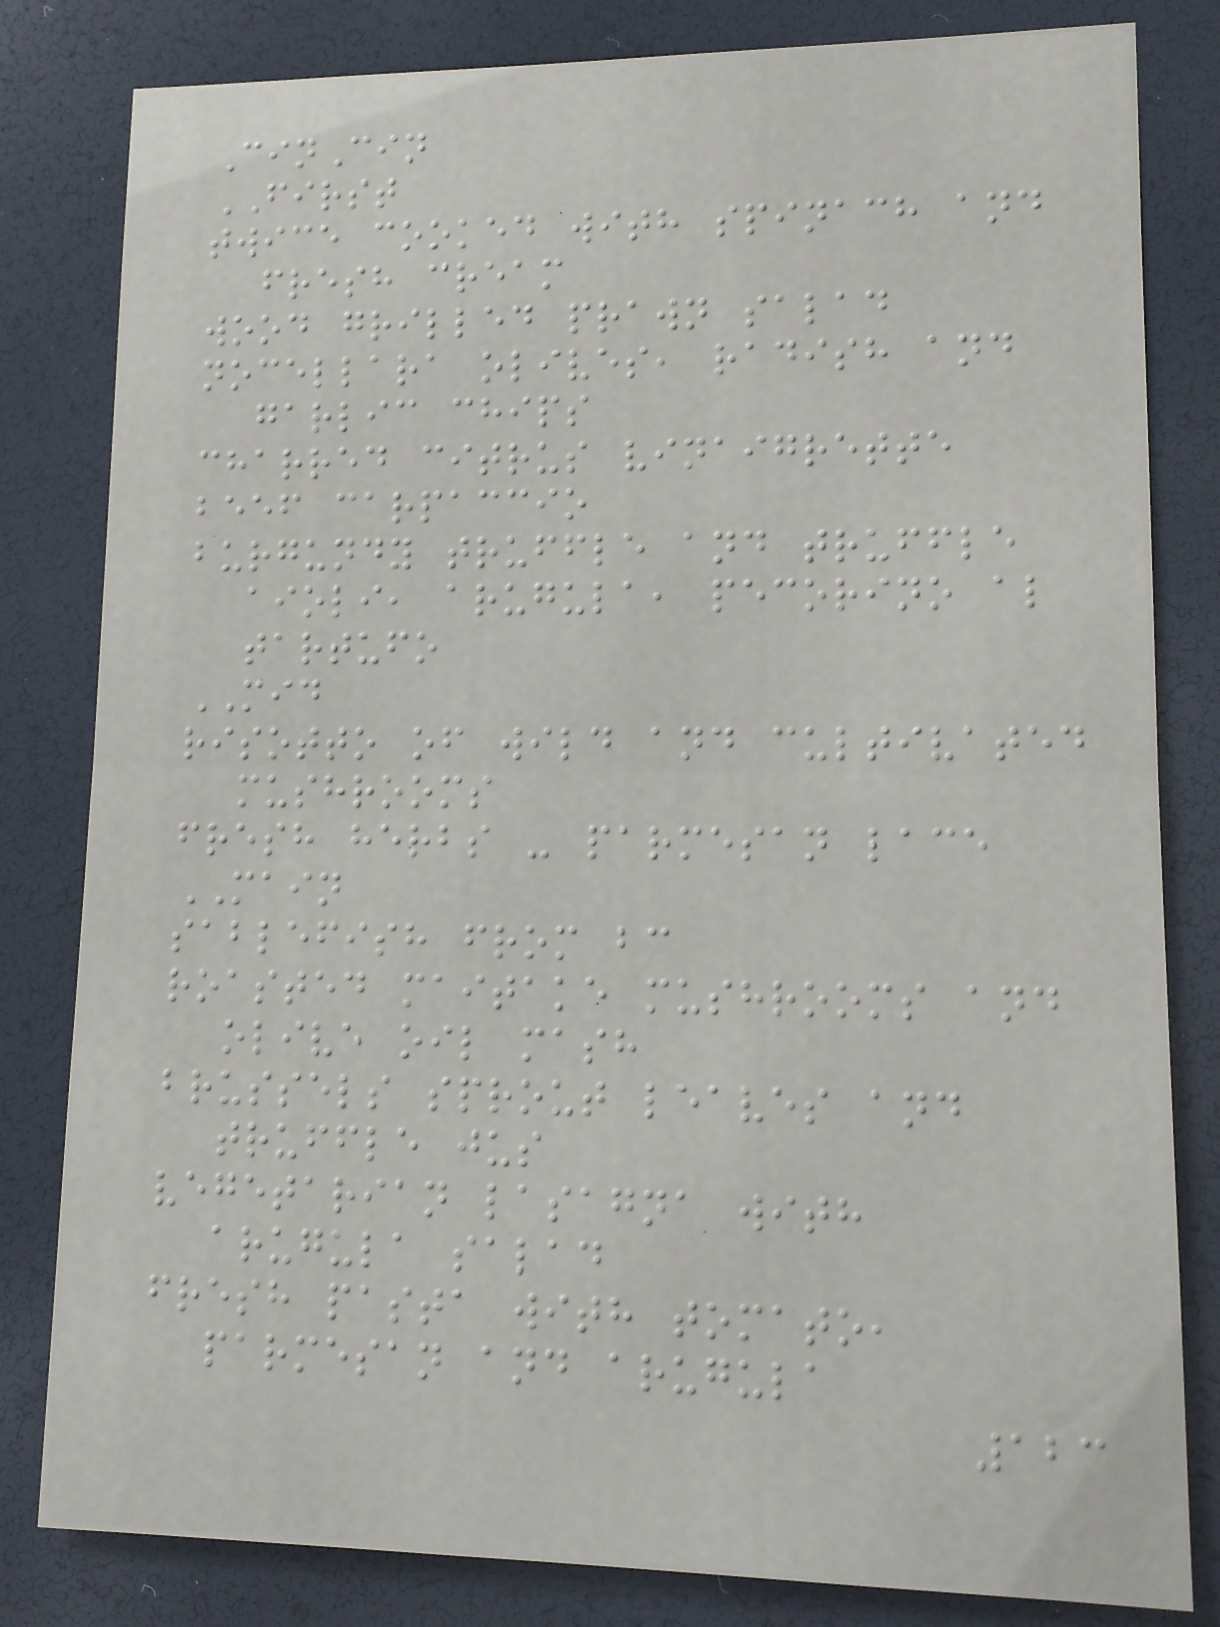CinCin
FIRST
twice cooked with spinach and
fresh cream
wood grilled prawn salad
nocellara olives, radish and
garlic chips
charred citrus vinaigrette
beef carpaccio
burgundy truffle and truffle
aioli, arugula, pecorino al
tartufo
MID
risotto of wild and cultivated
mushrooms
fresh herbs - parmesan lace
MAIN
sablefish from bc
roasted maitake mushrooms and
olive oil mash
brussels sprout leaves and
truffle jus
vegetarian lasagna with
arugula salad
fresh pasta with tomato,
parmesan and arugula
123
